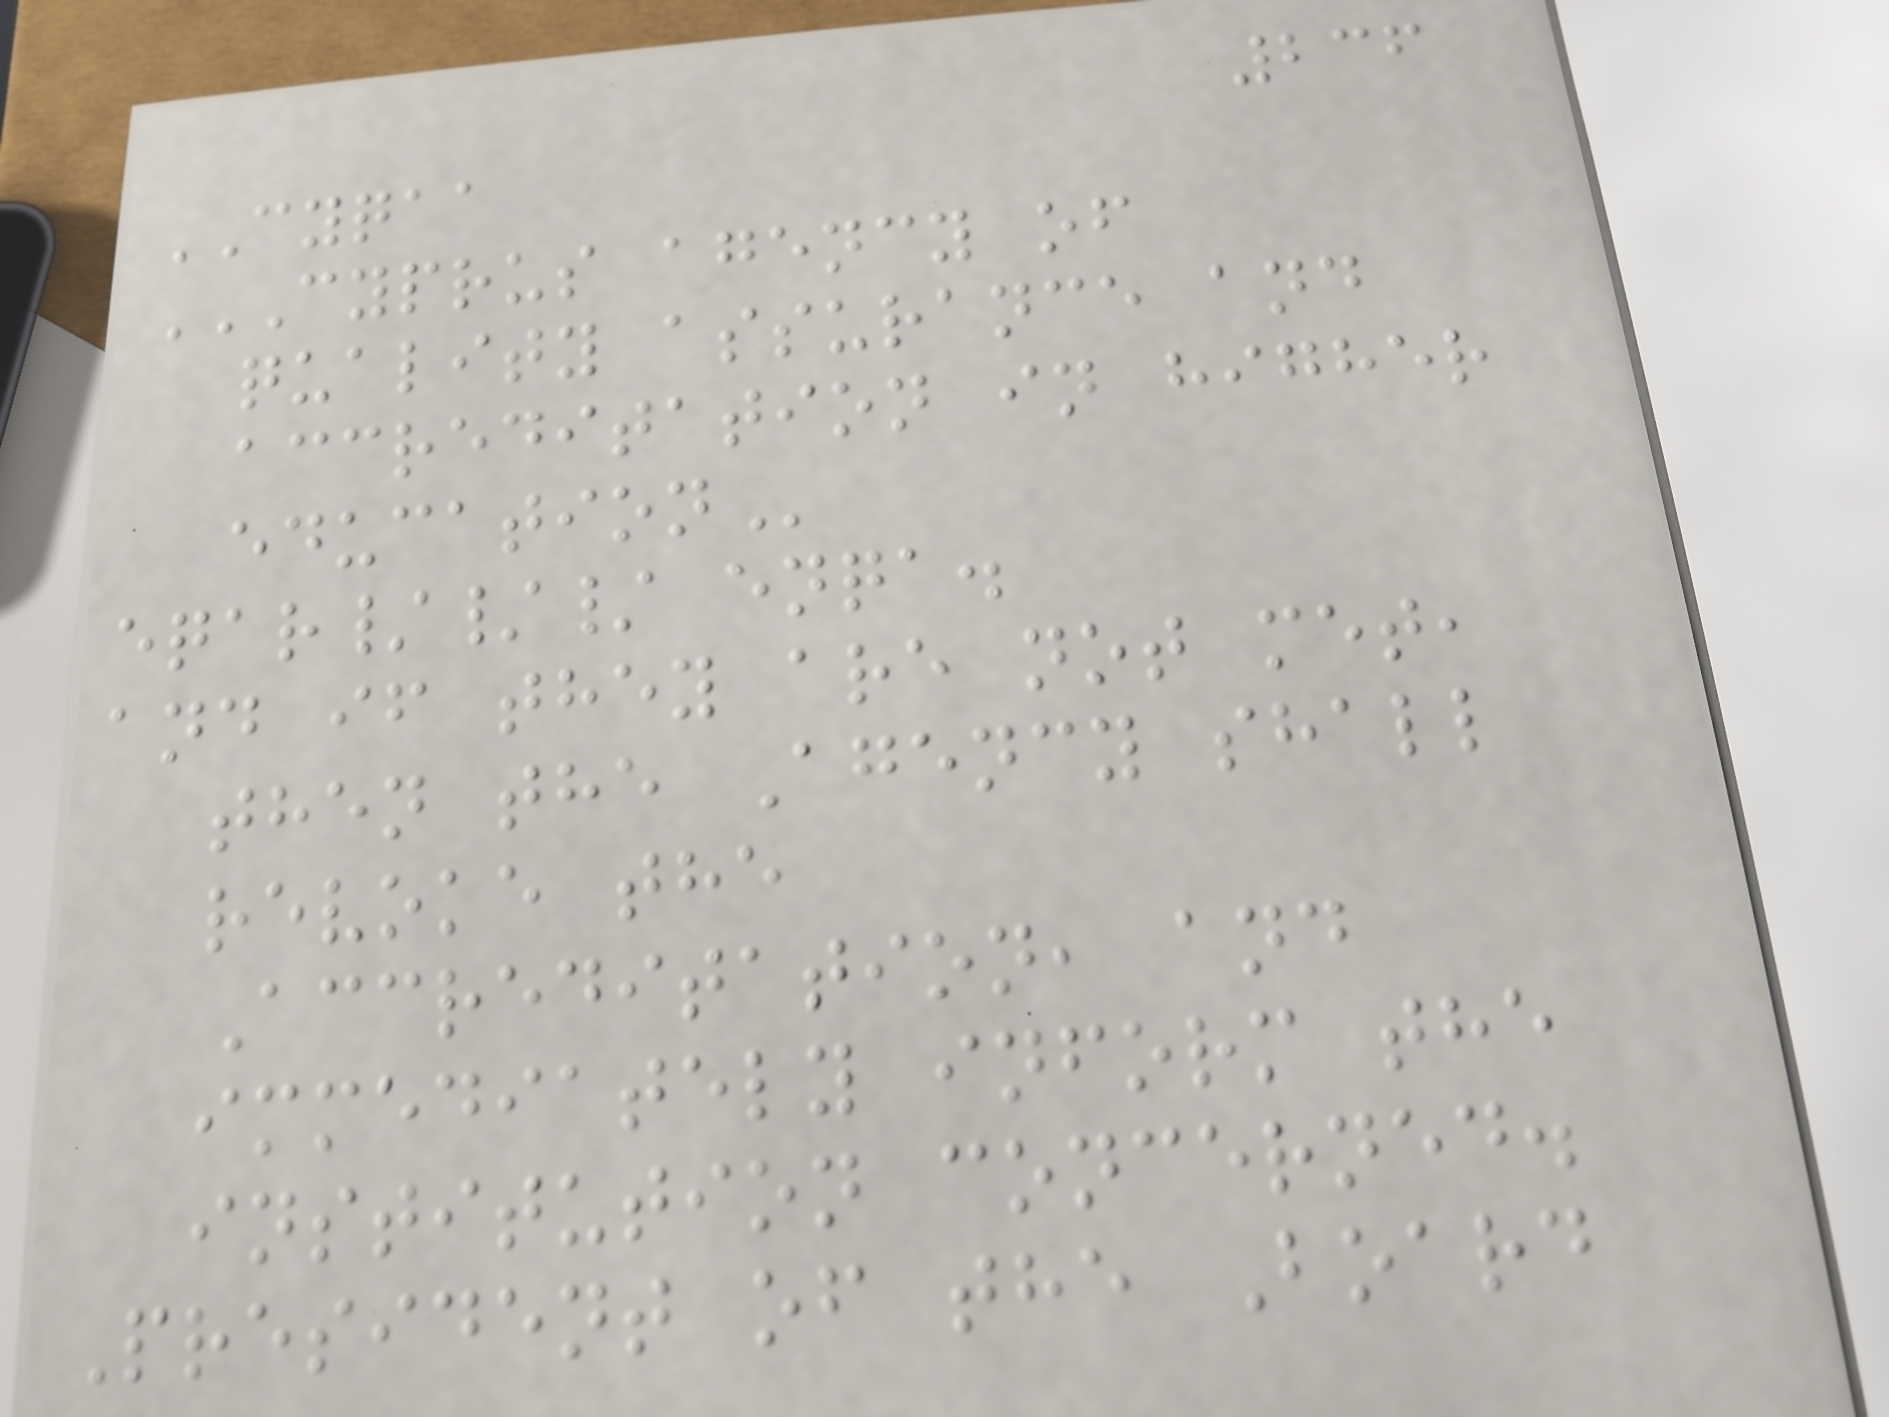236
CYQAA
CYPRUS AGENCY OF
QUALITY ASSURANCE AND
ACCREDITATION IN HIGHER
EDUCATION
eqar/// enqa.
and if they are not met,
then the Agency shall
revoke the
Accreditation, and
immediately inform the
institution concerned.
President of the Board
